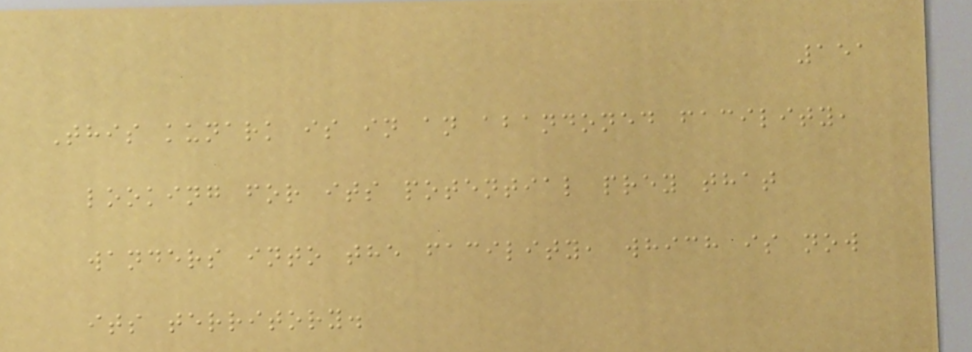151
This kunark is in an abandoned facility,
looking for its potential prey that
wanders into the facility, which is now
its territory.
